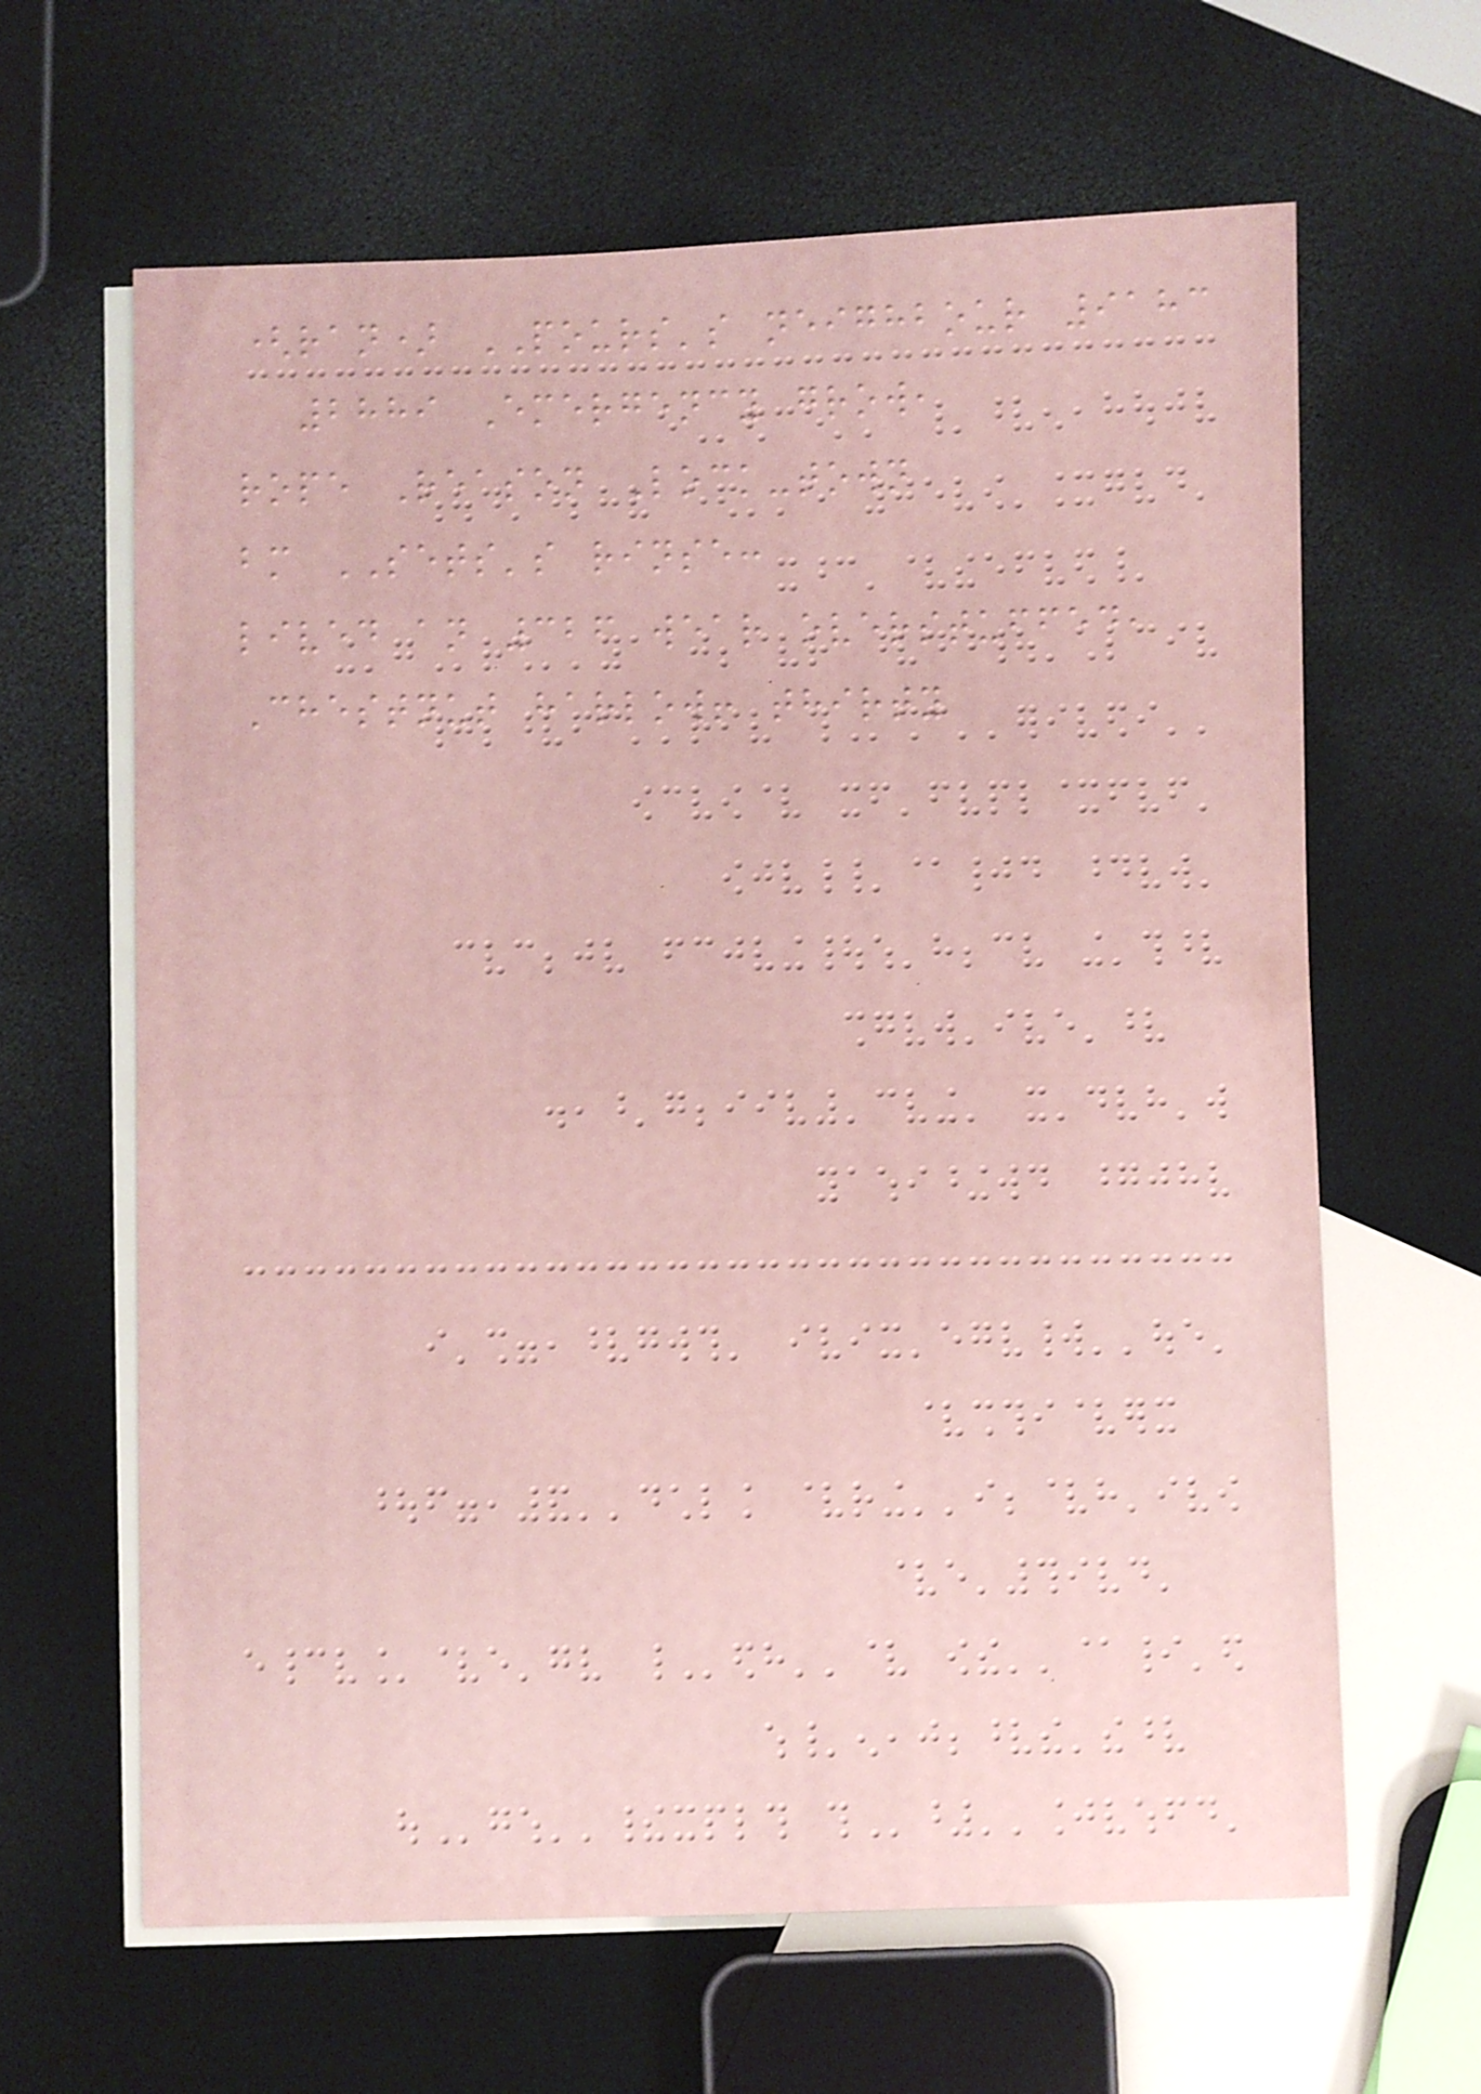(ran) POURS's neighbour 9183
2889 Emergency grow,
rope Reason Lock-town
bm SETS's rinse:
lived an 326 wear overstuffed,
Chestnut harlow! thirty
